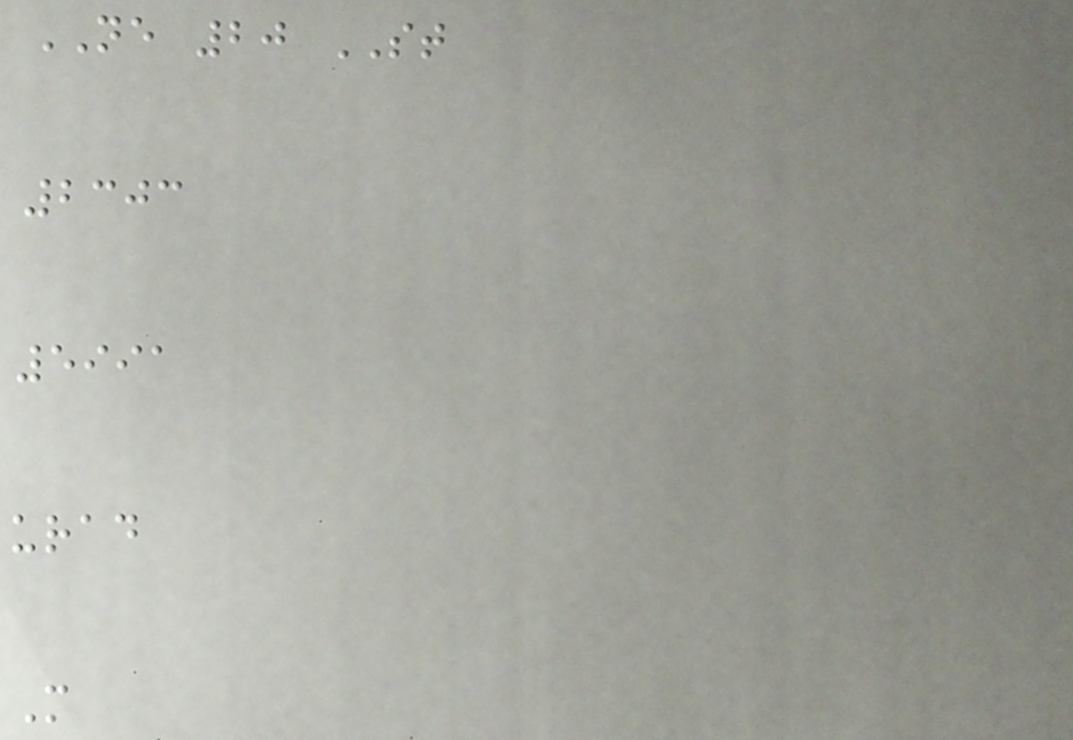NE 20 ST
2303
5991
urad
M
